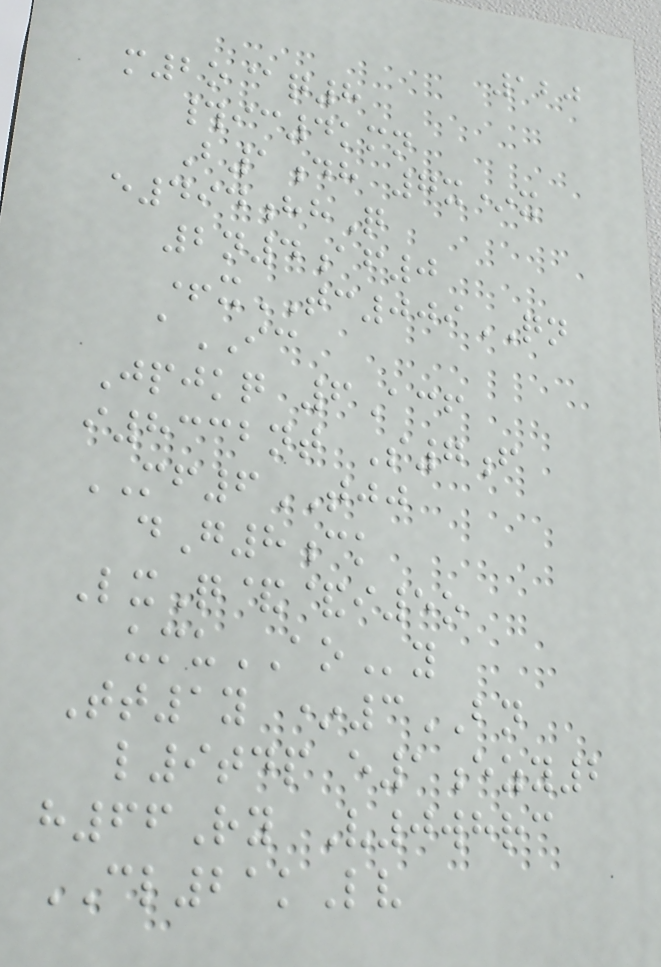120
m2o@q8
#ic4kmn
B1dh 7x*x
e494hhQ
2n4af0
+xTC009QN
aIC
Jpjkq 6Acf
i8332nt S7f
MF6TJJ
dG8ck
LxQ&&i5o
umuAOy
Tt1y *3BN
l9tdp e1ezy2
h66Ry V0whrc
CL21kLv
